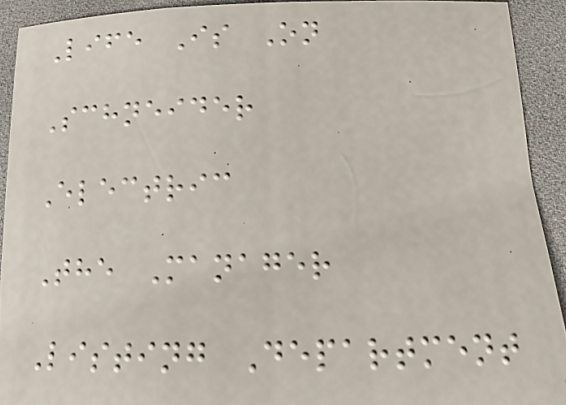Life Is On
Schneider
Electric
The Manager
Listing Department
